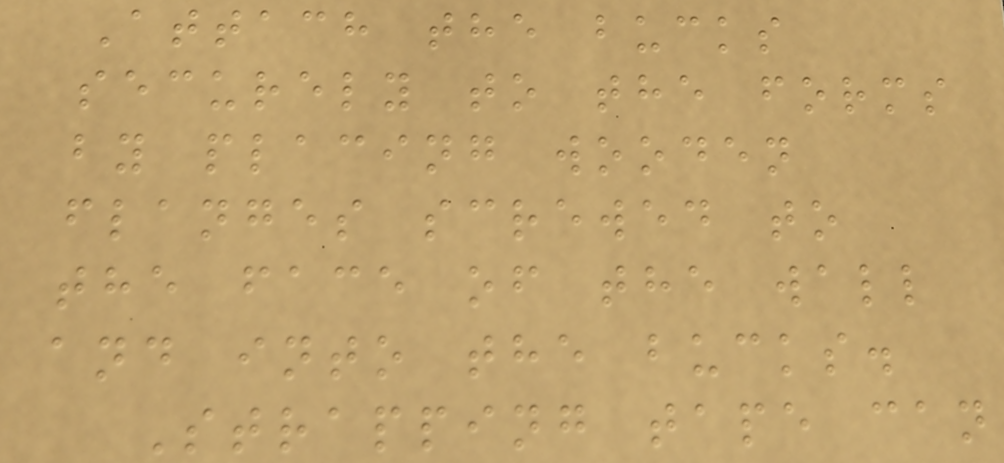Attach the bucks
securely to the forms
by placing wooden
flanges screwed to
the face of the wall
and into the bucks.
Strapping tape can
